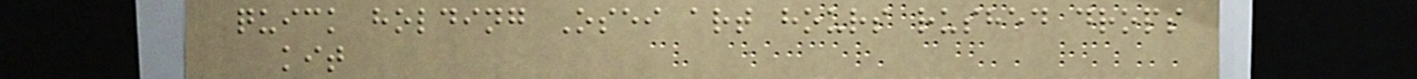quick holding Osei art hours rushed drops
kit
